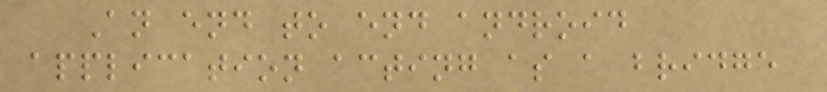An end to end android
application acting as a bridge
